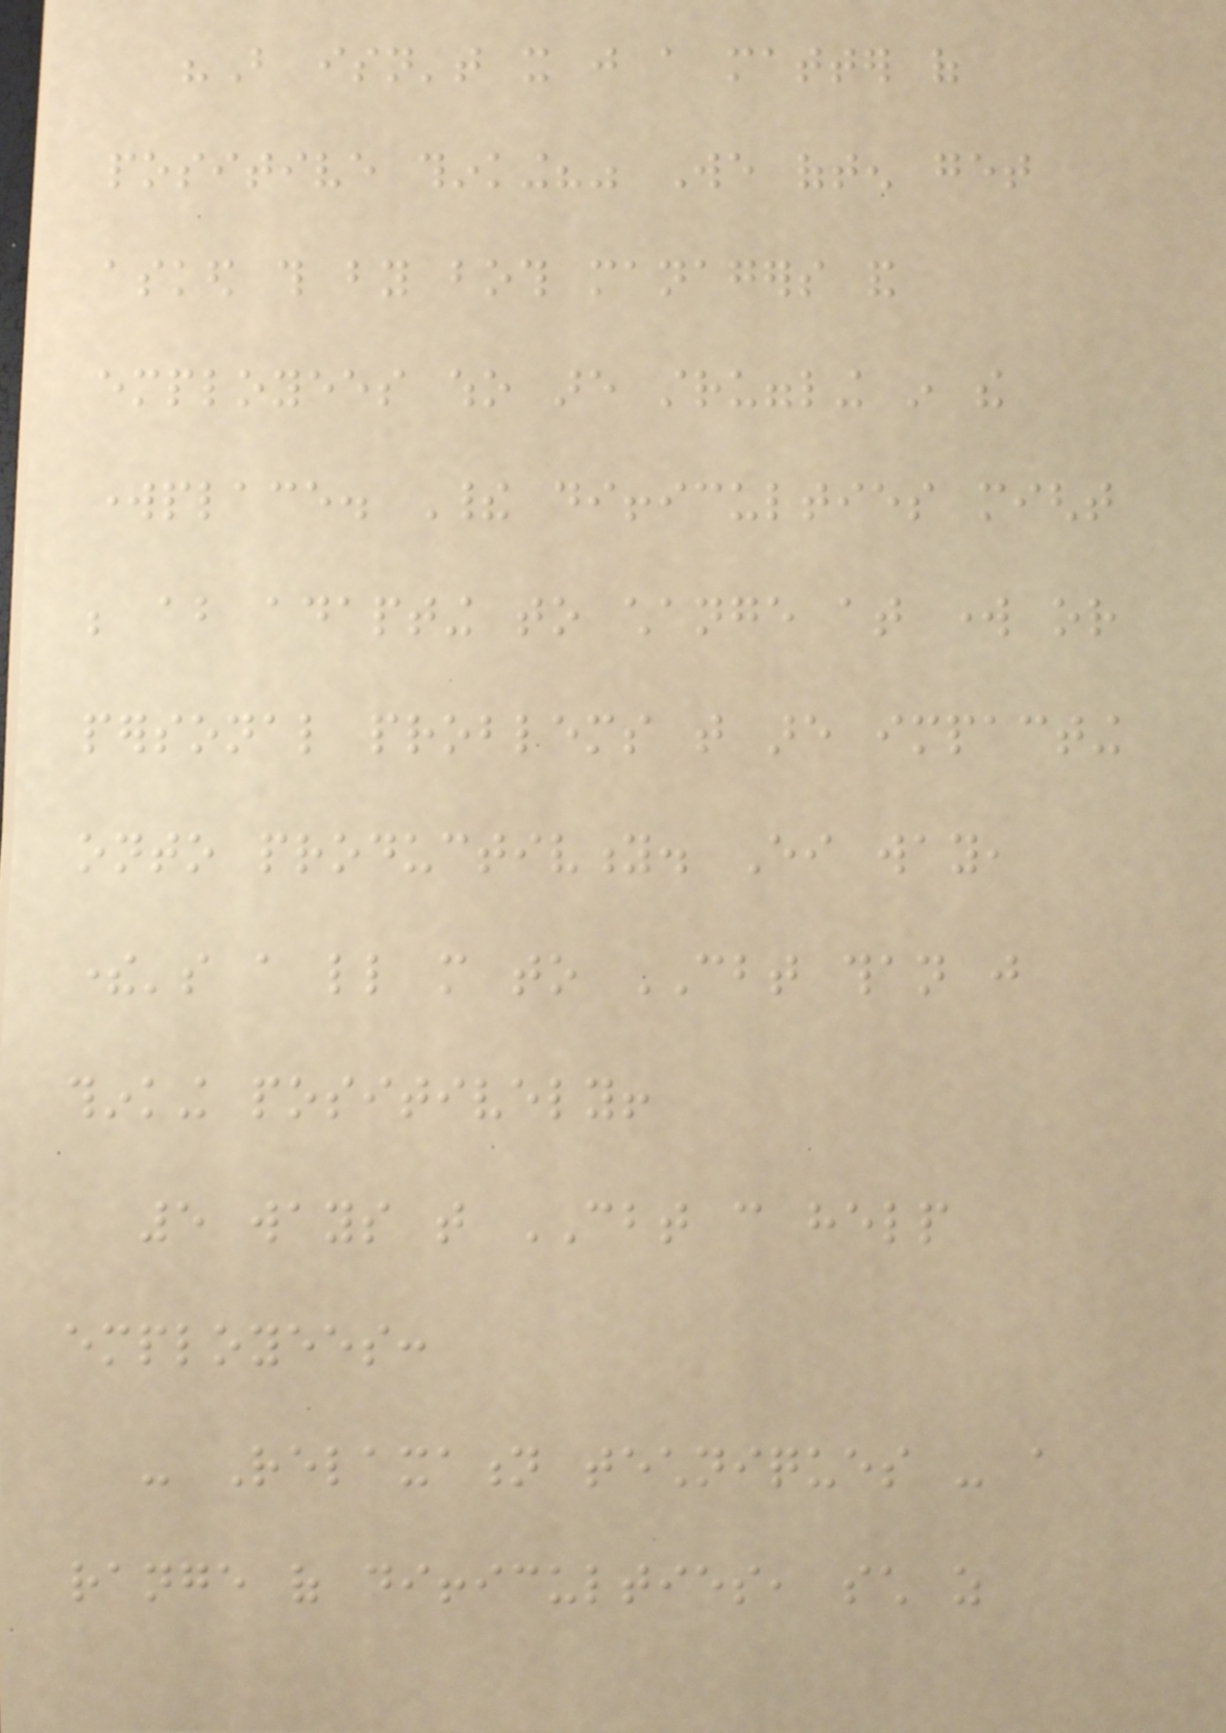"But isn't it just a matter of
positive thinking?" We often get
asked this by both managers and
employees who are struggling in the
workplace. Their difficulties might
be about adapting to change at work or
personal problems that are impacting
onto productivity. Either way,
there's a little more to CBT than just
thinking positively!
5 ways that CBT can help
employees:
- Relaxation techniques - a
range of difficulties, such as
